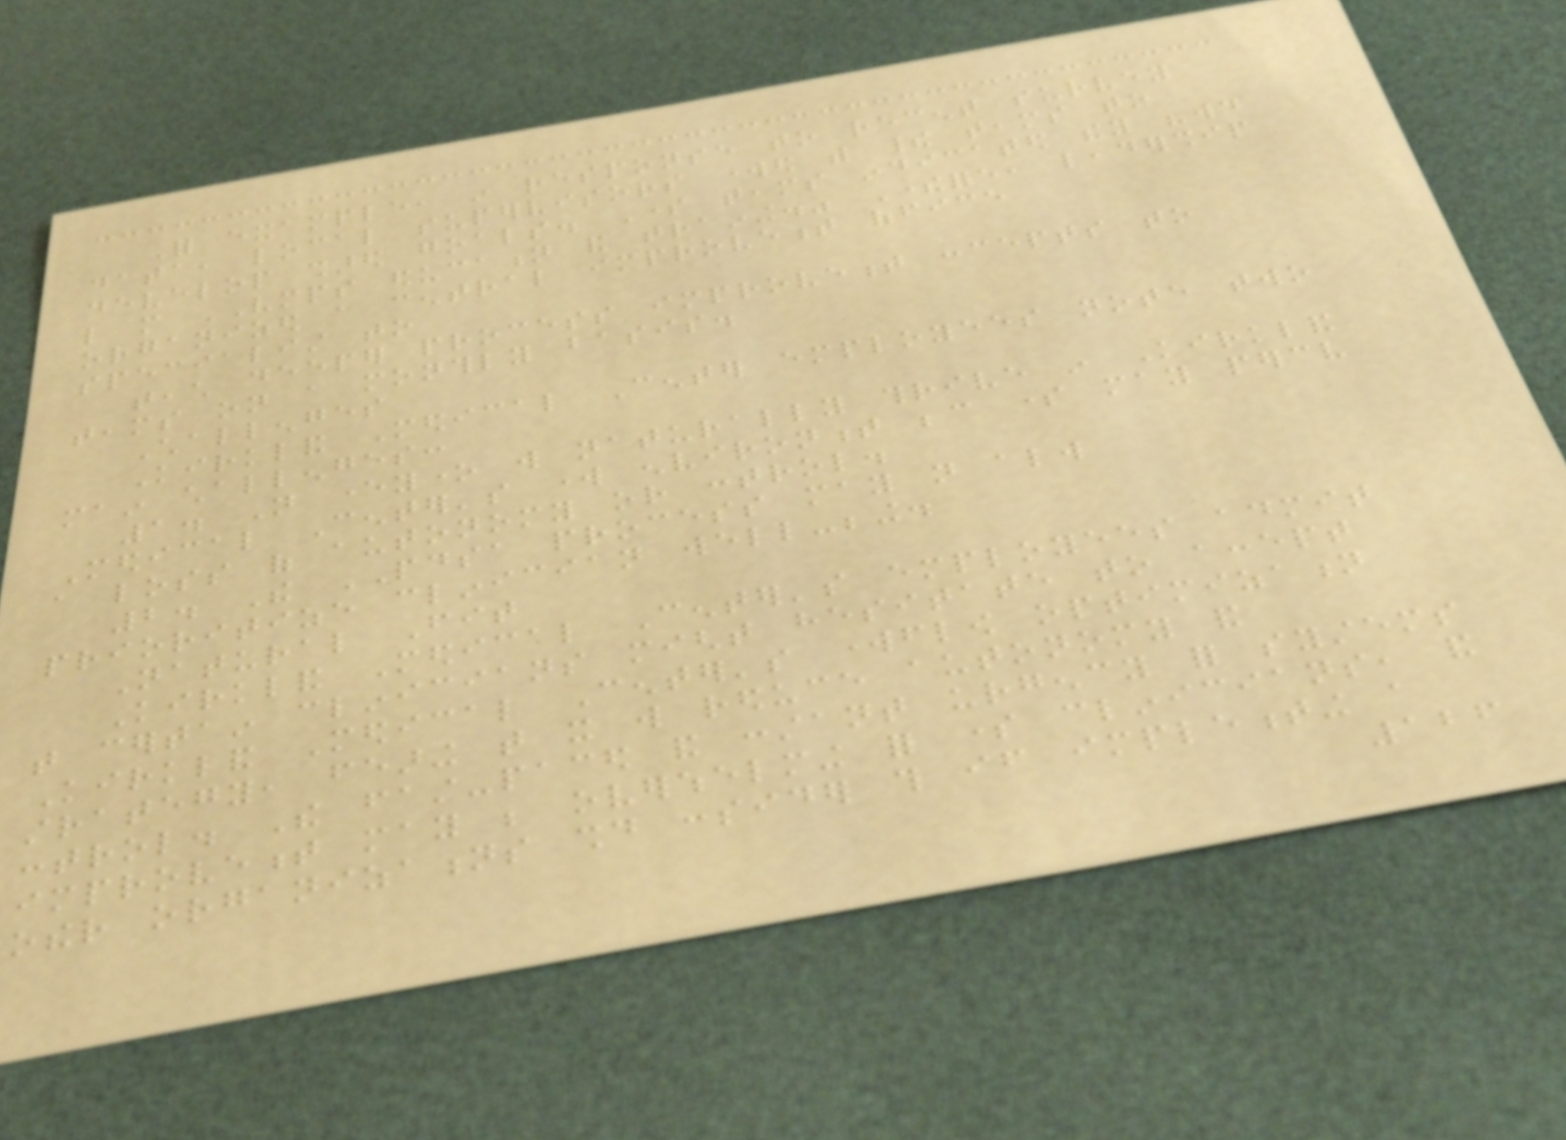For example, in response to recent survey
data, local supervisors worked with their teams to
develop shared goals. Some teams indicated they "would
like more VMPS education and training." Therefore, leadership
organized a central improvement office
specialist to
teach deeper process improvement concepts to
teams on a monthly basis.
Challenges
Kirkland Medical Center employees note two
main challenges:
1. Not everyone will naturally thrive in Kirkland
Medical Center's work environment because some may perceive
a loss of autonomy or control.
2. The PDSA process may not always
prioritize clinician well-being.
Natural Fit
Kirkland Medical Center's employees admit
that certain clinicians might hesitate to accept
Kirkland Medical Center's workflow optimization
strategy, fearing that it will reduce autonomy and
control. The fast-paced and constant urgency for systems
improvement may be overwhelming for some clinicians, and
other organizations should consider this if implementing a
126
